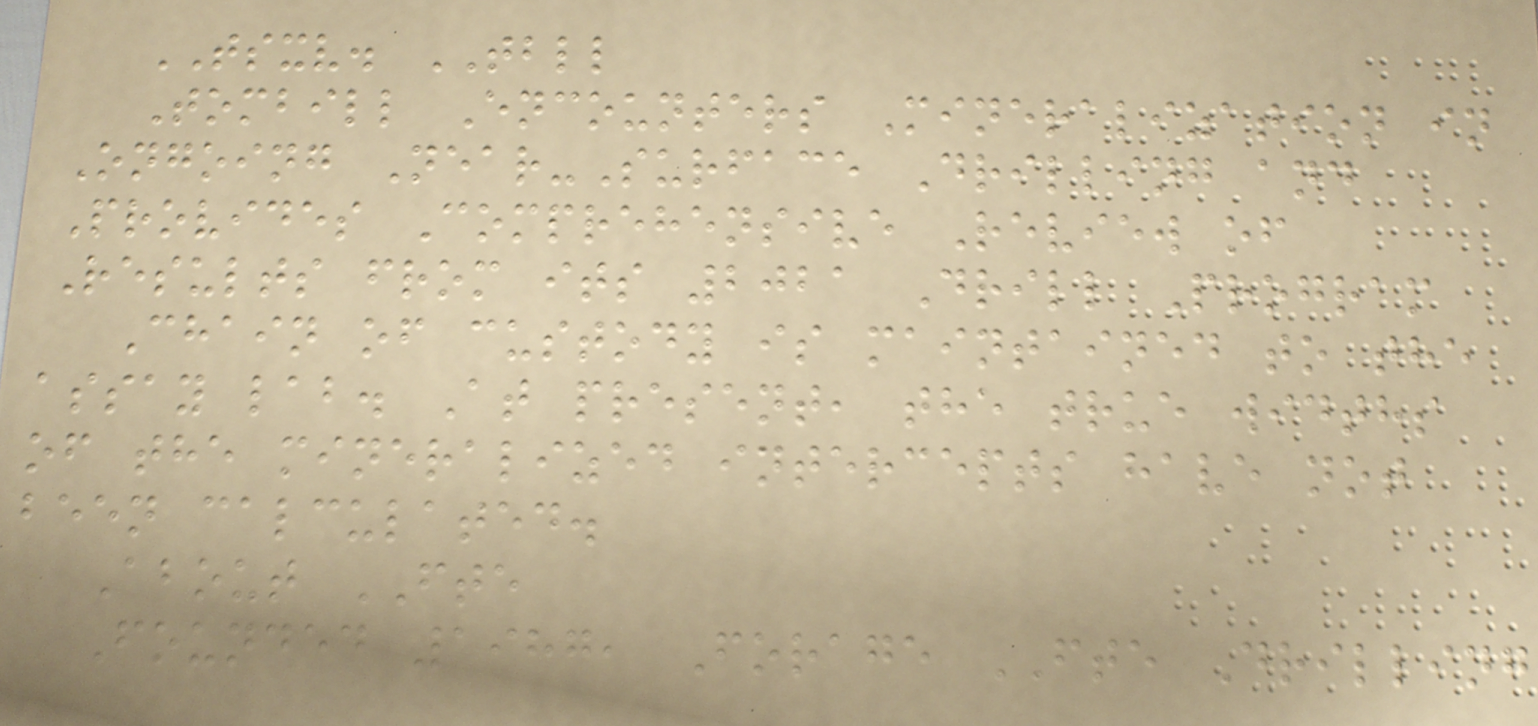TSXV. TBLL
Tombill Encounters Mineralization in
Ongoing Near-Surface Drilling and
Provides Comprehensive Review of
Results from its 2021 Drill Program
Chain of custody is maintained to the
assay lab. At present, the true widths
of the mineralized intercepts have not
been calculated.
About FTE
Founded 1987, Forage FTE Drilling
